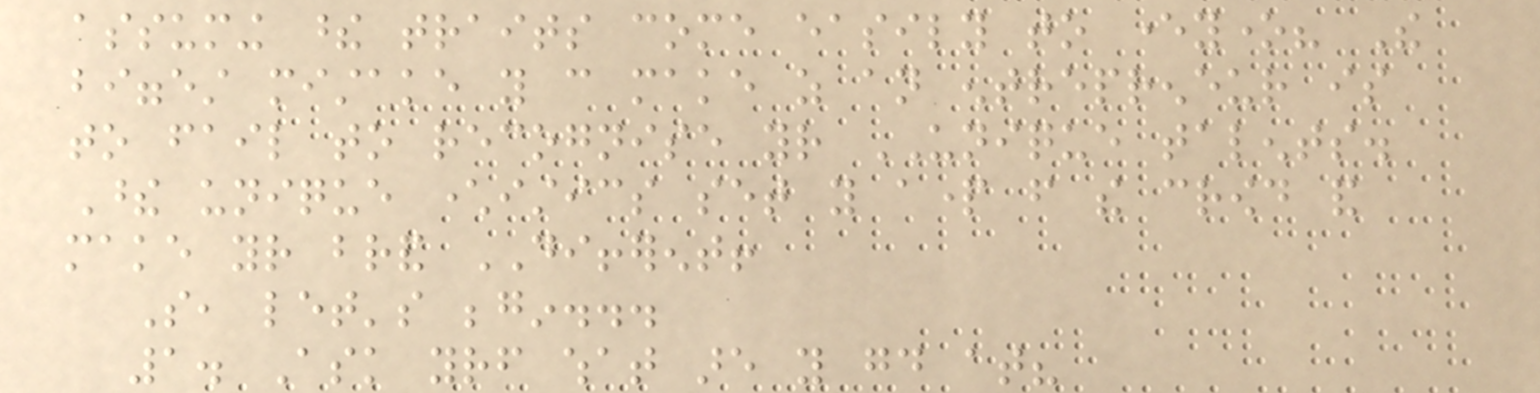assuming these traits come easily to everyone? The
biggest mistake you can make as an entrepreneur is
to fail to recognise your UNIQUE talents.
These unique characteristics set you apart from the crowd and
make your brand DIFFERENT!
So, let's begin...
1. Ask yourself what are you good at?
